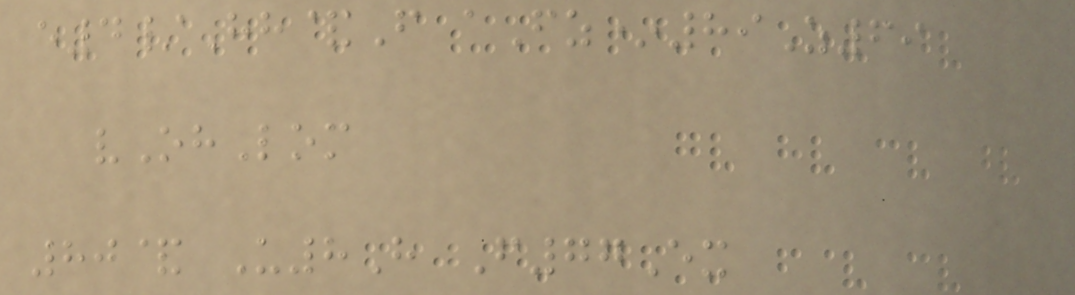e4/Hh&F aFz*89Z69
vOhLom
80& U8H F77Ex
